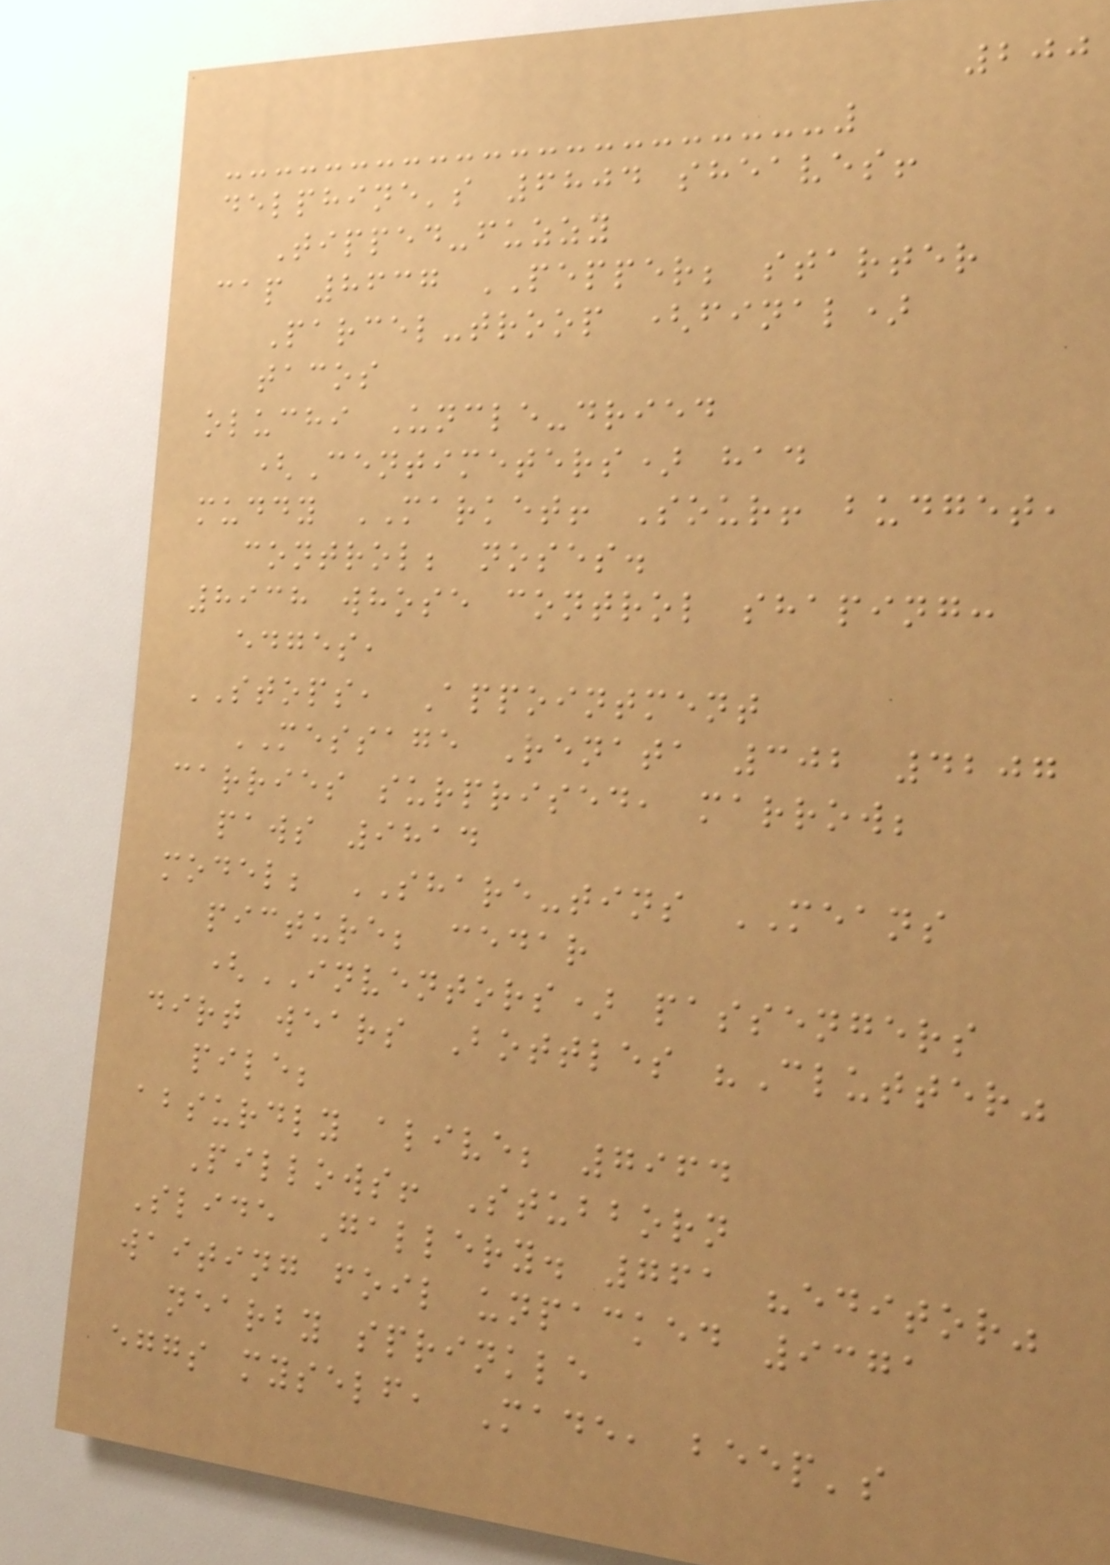200
delphine's 6804 sheaves!
Tipped-fuzzy
cap 8637 PEPPER; starter
Parcel-troop (final)
tacos
oluchi Uncle-dried
(Centimeters) had
muddy MARKET! Sour! budget,
control; noses.
8938 whose control shaping:
edges,
STOPS, Appointment
MESSAGE Renata 302 4207
carries surprised, marrow;
paws 9814
model; SHARE-tins MEANS
picture; cedar
(INVENTORS) passengers
dirt wears Bottles "Clutter"
pile;
absurdly alive; 7964
Pillows! Stubborn
Slide Gallery. 761 "editor"
waiting foil unpacked 9371
nearby sprinkle
eggs myself, Made, beep's
